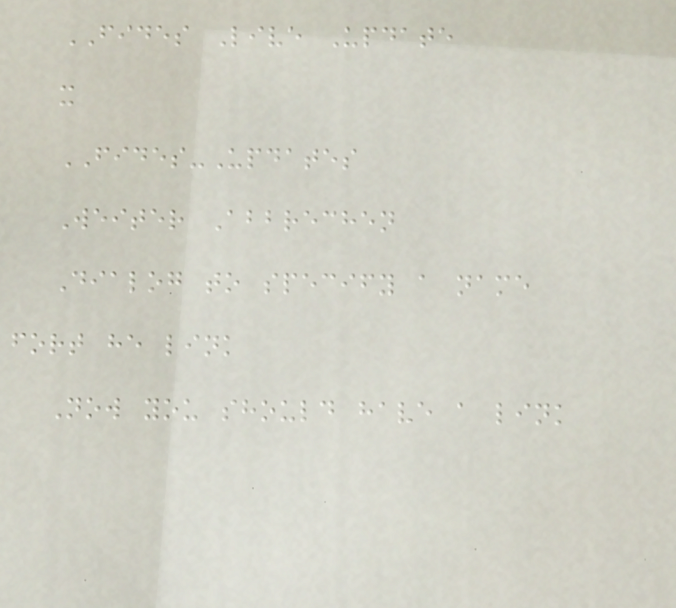FIDES Live Update
x
FIDES-Updates
Weiter Abbrechen
Dialog to specify a name
fort he link
Now you should have a link
